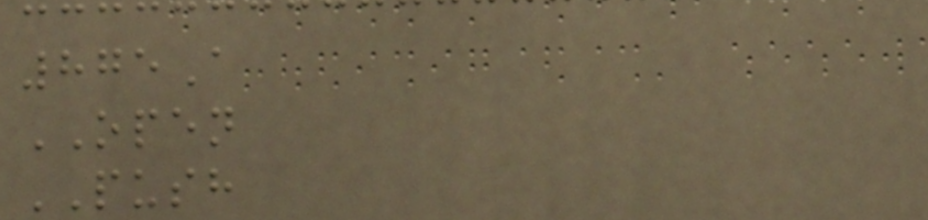875A
OPEN
PUSH
